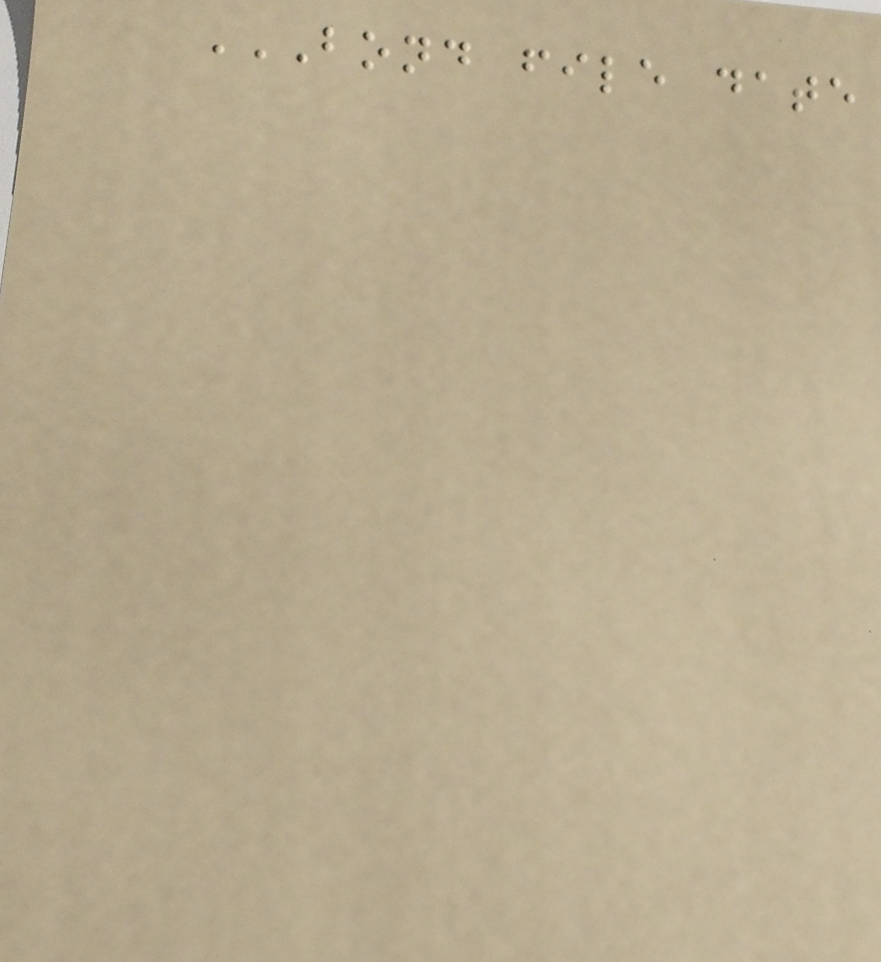BOND FILE DATE
